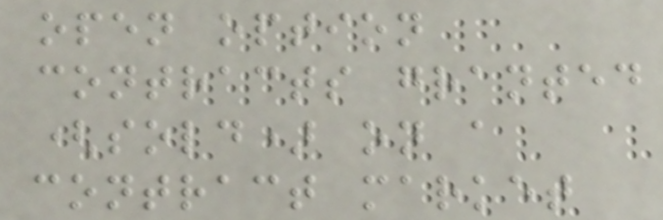open option
contracts granted
(sold) on a
contract market
